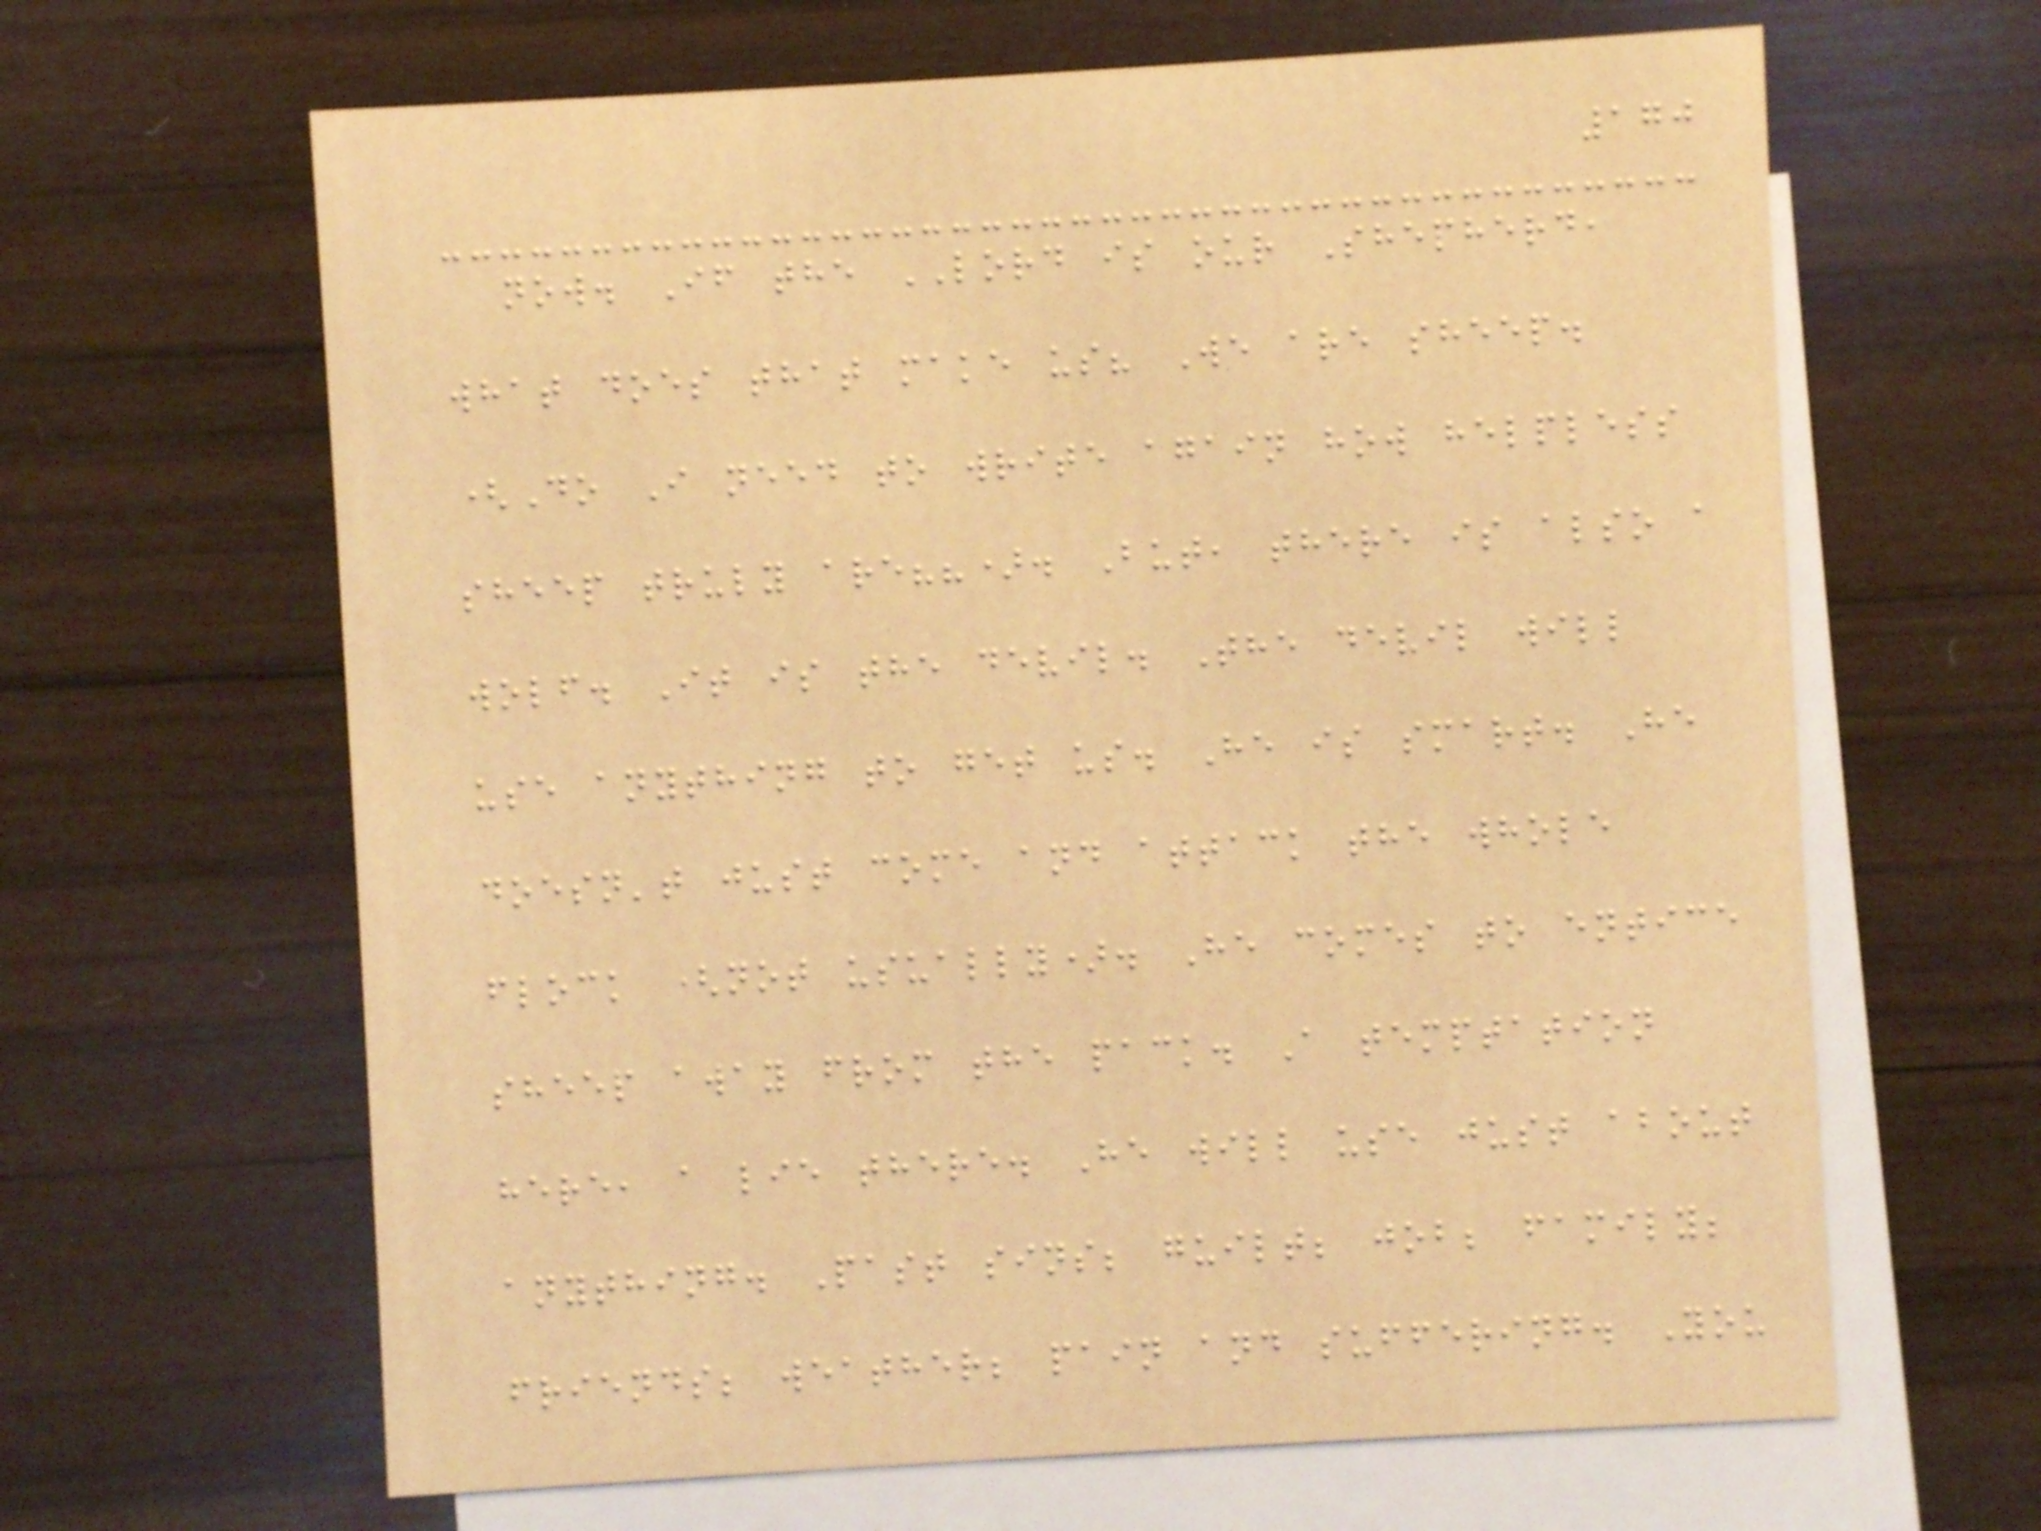170
now. If the LORD is our Shepherd,
what does that make us? We are sheep.
(Do I need to write again how helpless
sheep truly are??). But, there is also a
wolf. It is the devil. The devil will
use anything to get us. He is smart. He
doesn't just come and attack the whole
flock (not usually). He comes to entice
sheep away from the pack. A temptation
here, a lie there. He will use just about
anything. Past sins; guilt; job; family;
friends; weather; pain and suffering. You
